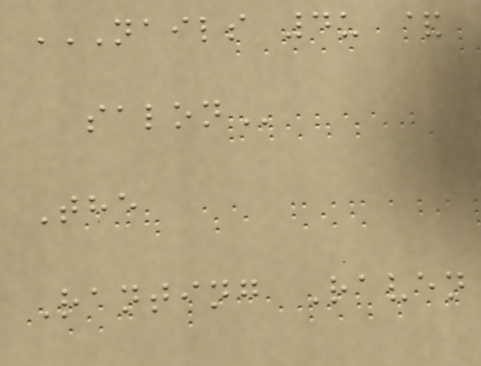NAILS 4U &
SALON
The
Ranting Raven
